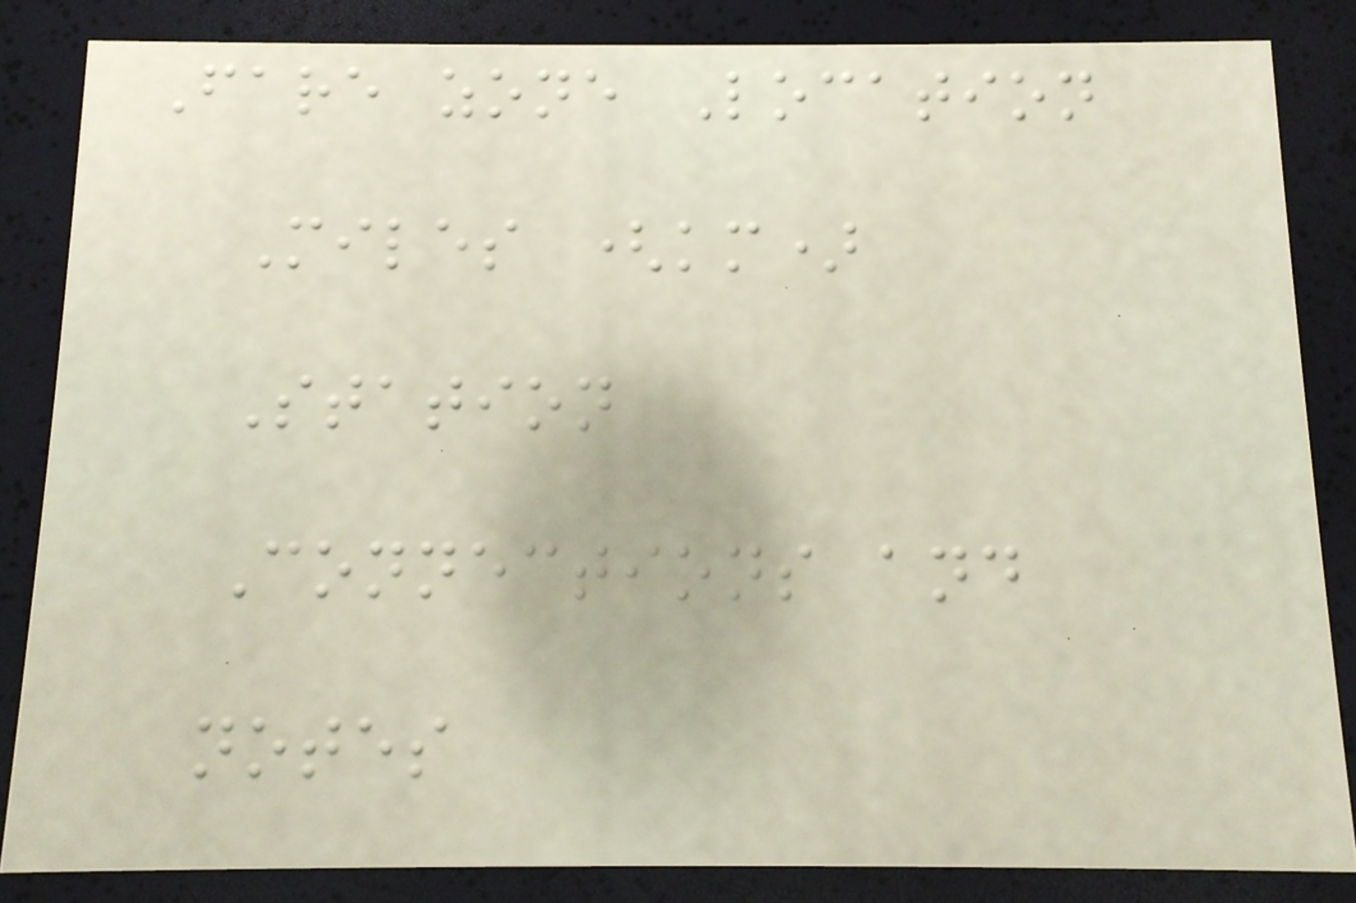Fare zone Location
Miles (km)
Station
Connections and
notes
